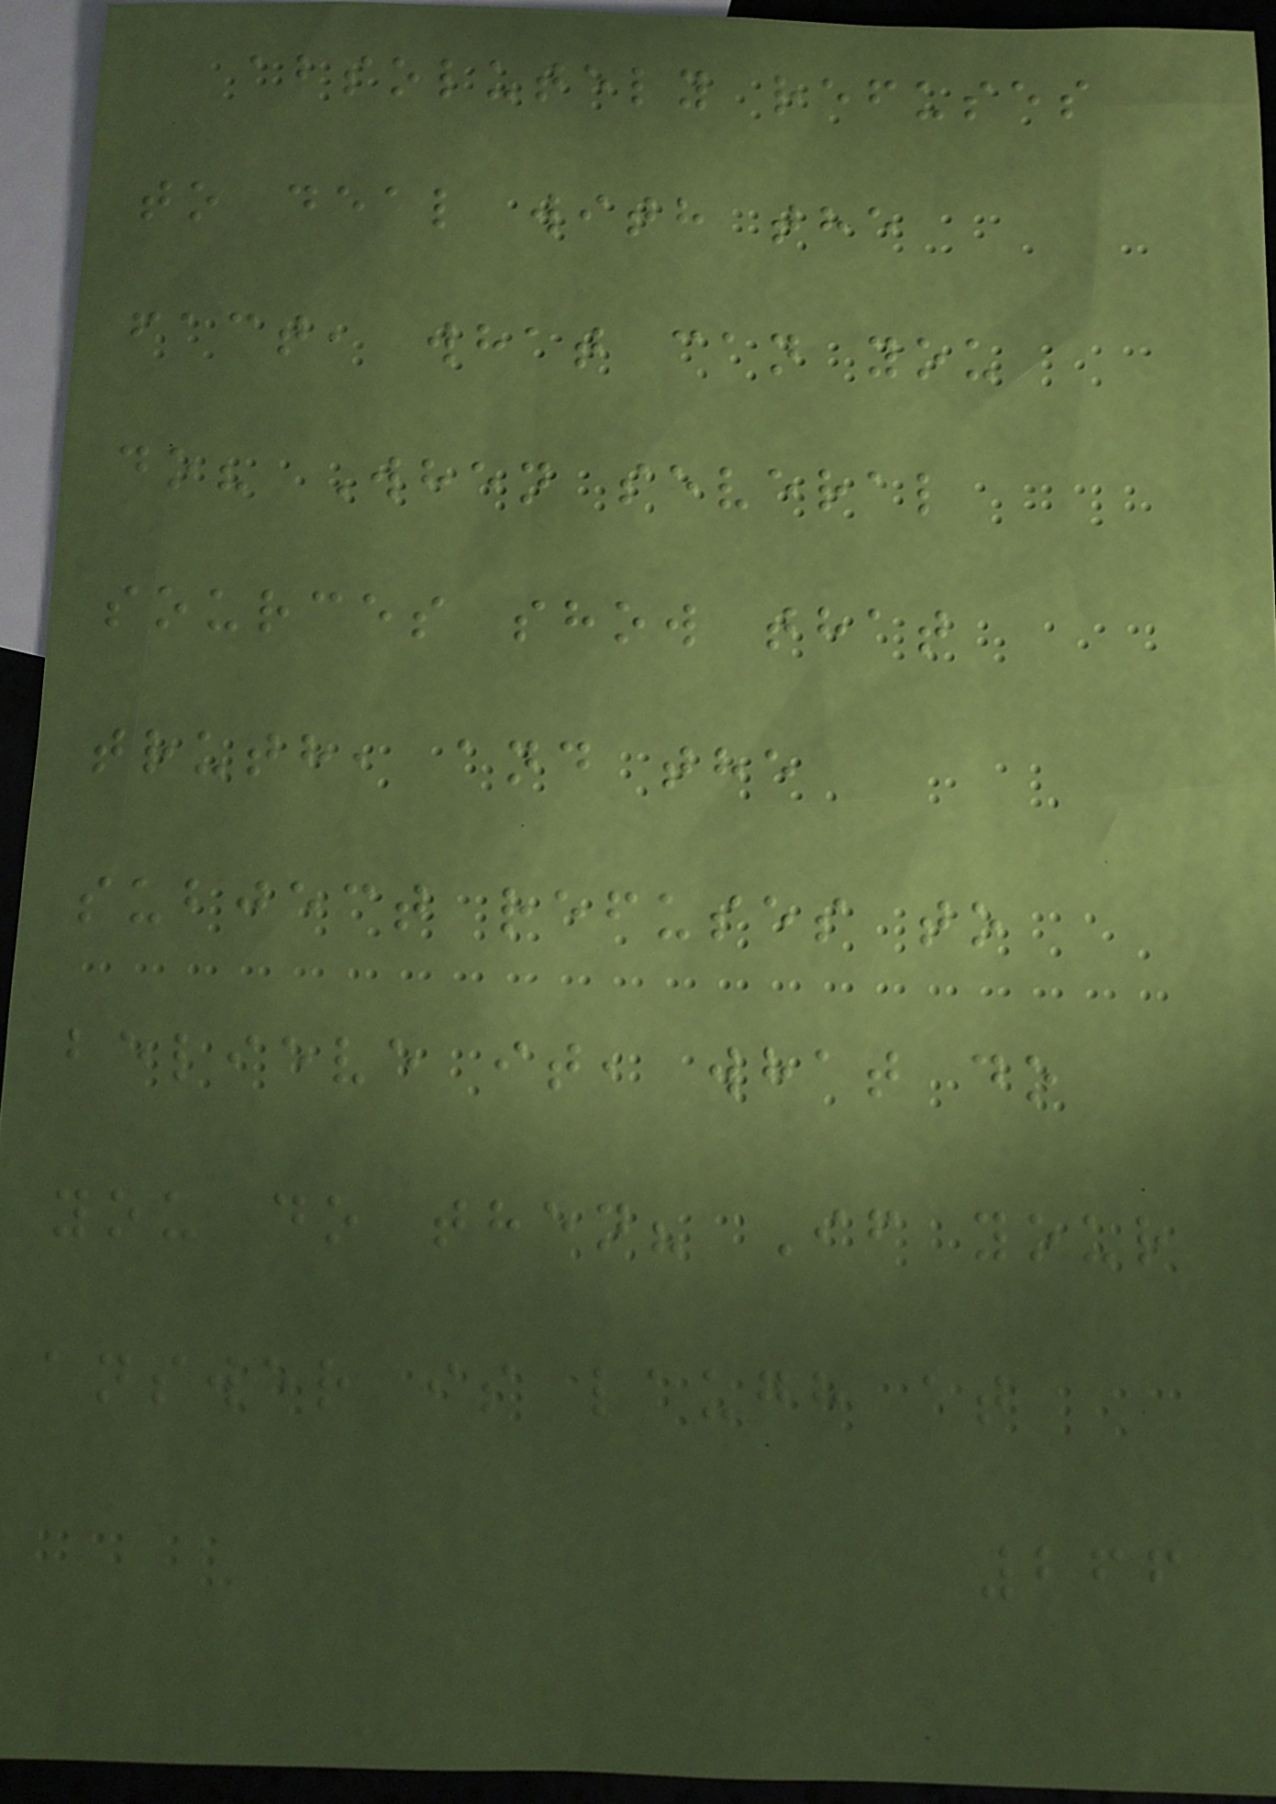absolutely refuses
to deal with the
fact, what can you
do? When several
sources show that
truth, and the
subject refuses to
believe it, what do
you do then? If your
answer is laugh at
266
